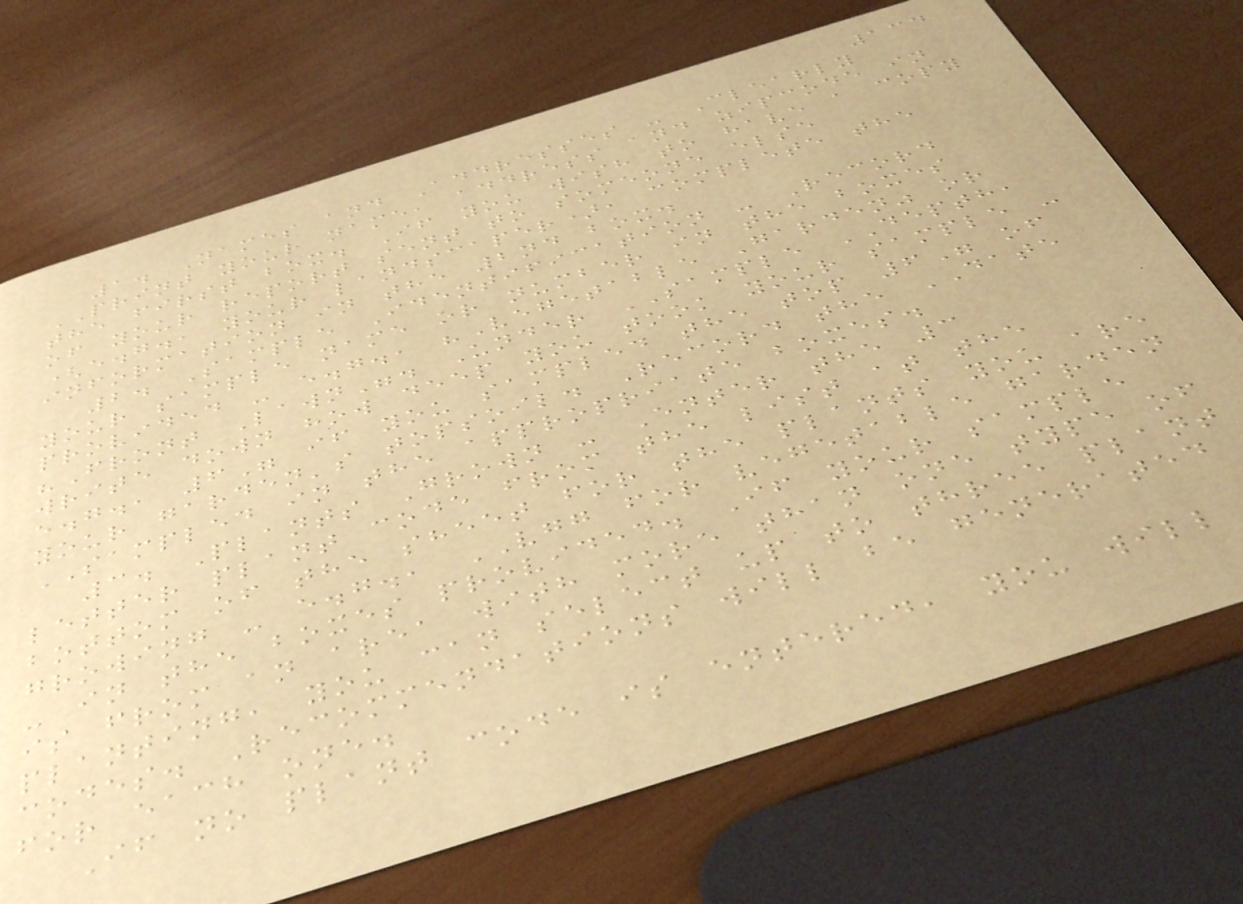134
1. Names and Addresses - Clearly
PRINT your name, address and zipcode in
the first box. If you wish to have a copy
of your report sent to someone else
(e.g., your landscaper), complete the
information in the 2nd box.
2. Sample Identification - Record
your sample name or number in the boxes
provided - e.g., "Vegetable Garden" or
"Front Lawn". Under SAMPLE DEPTH,
write down how deep you took your sample -
e.g., 6" if you sampled the top 6" of
your garden's topsoil. Record the DATE
SAMPLED in the appropriate boxes.
3. Plants Grown - Enter the 3
letter plant code from the list at the
bottom of the sheet for the plants you are
growing - e.g., VGG for vegetable garden
- in the boxes provided. If your sample
is from an area with more than one type of
planting, you can select up to three plant
codes. Recommendations will be generated
for each one.
If no plant code is entered, you will
